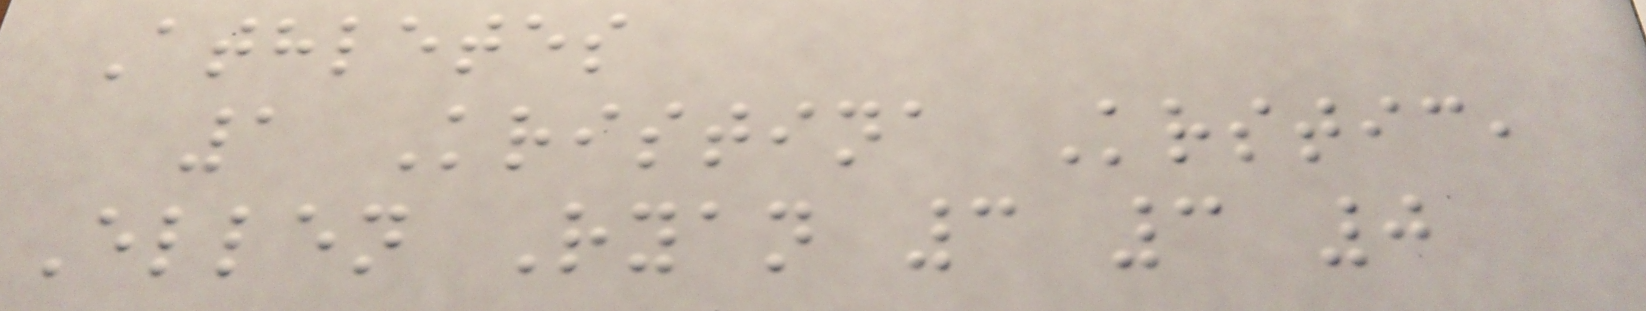Athletes
1 Kristina Krstic,
Ellen Ryan 3 3 0
